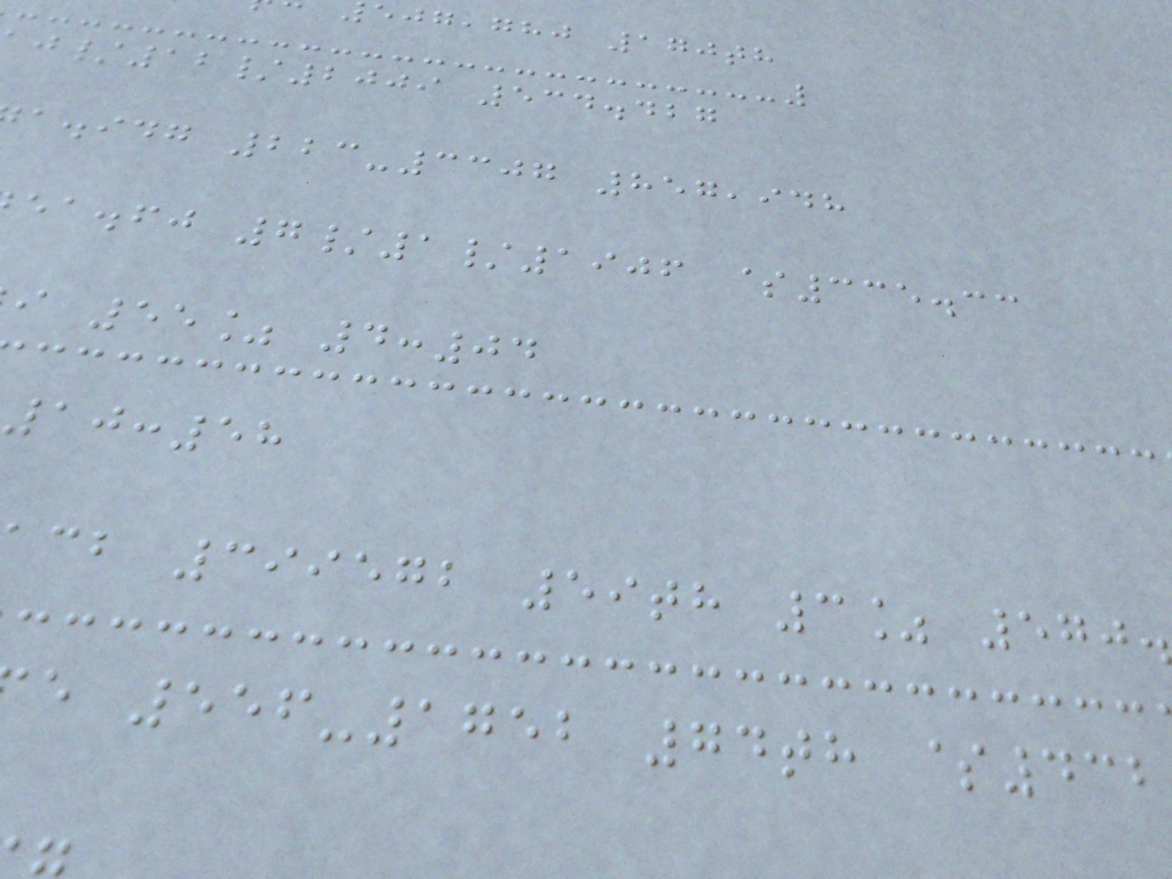,ghj 170th
/12/2009 534.427
a.idg 223-3307 857,948
ea.fj 7/1/1906 $335.33
i 55% 4:04
10:58
cb 399572 59th 3% 570.
e 556-1752 74th $432
